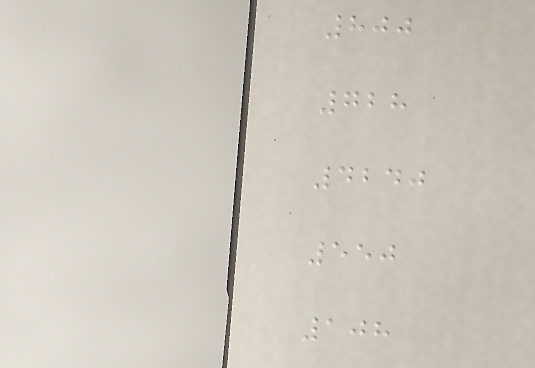800
728
4240
550
108
